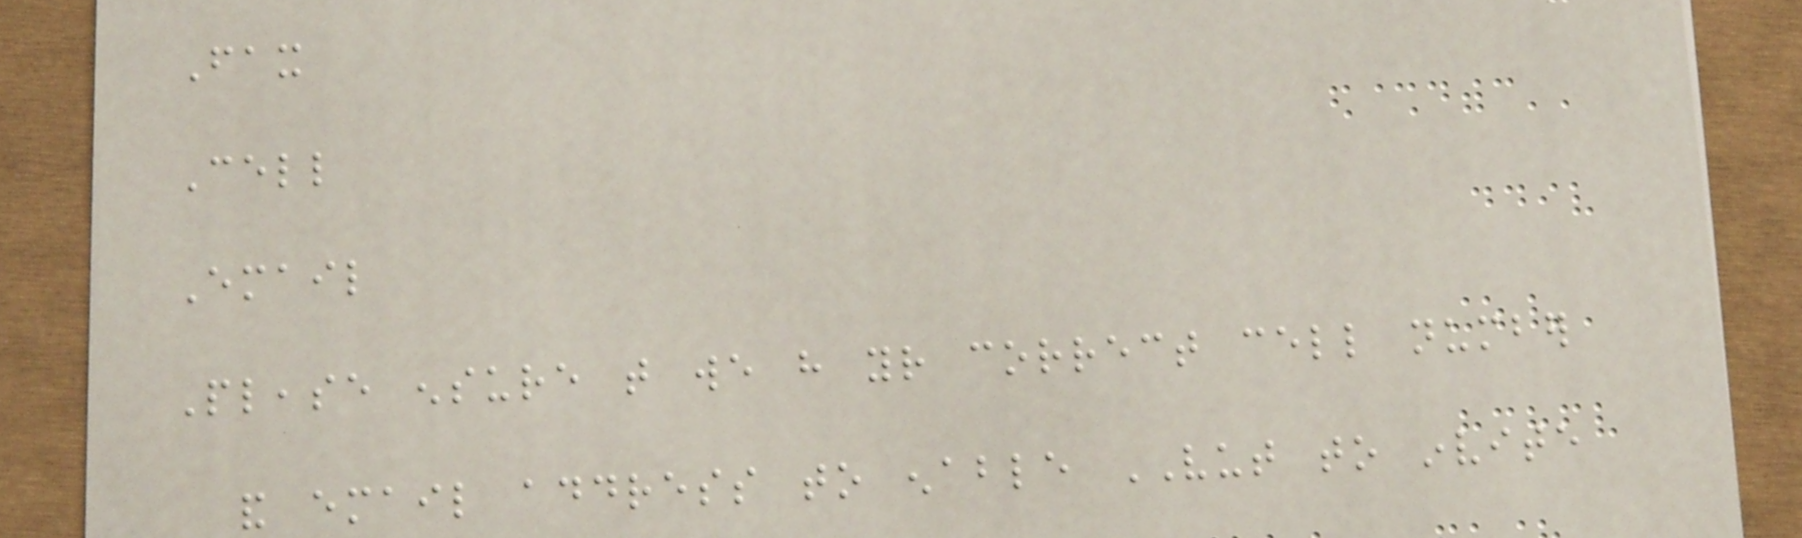Fax
Cell
Email
Please ensure that we have your correct cell number
and email address to enable VUT to invite
